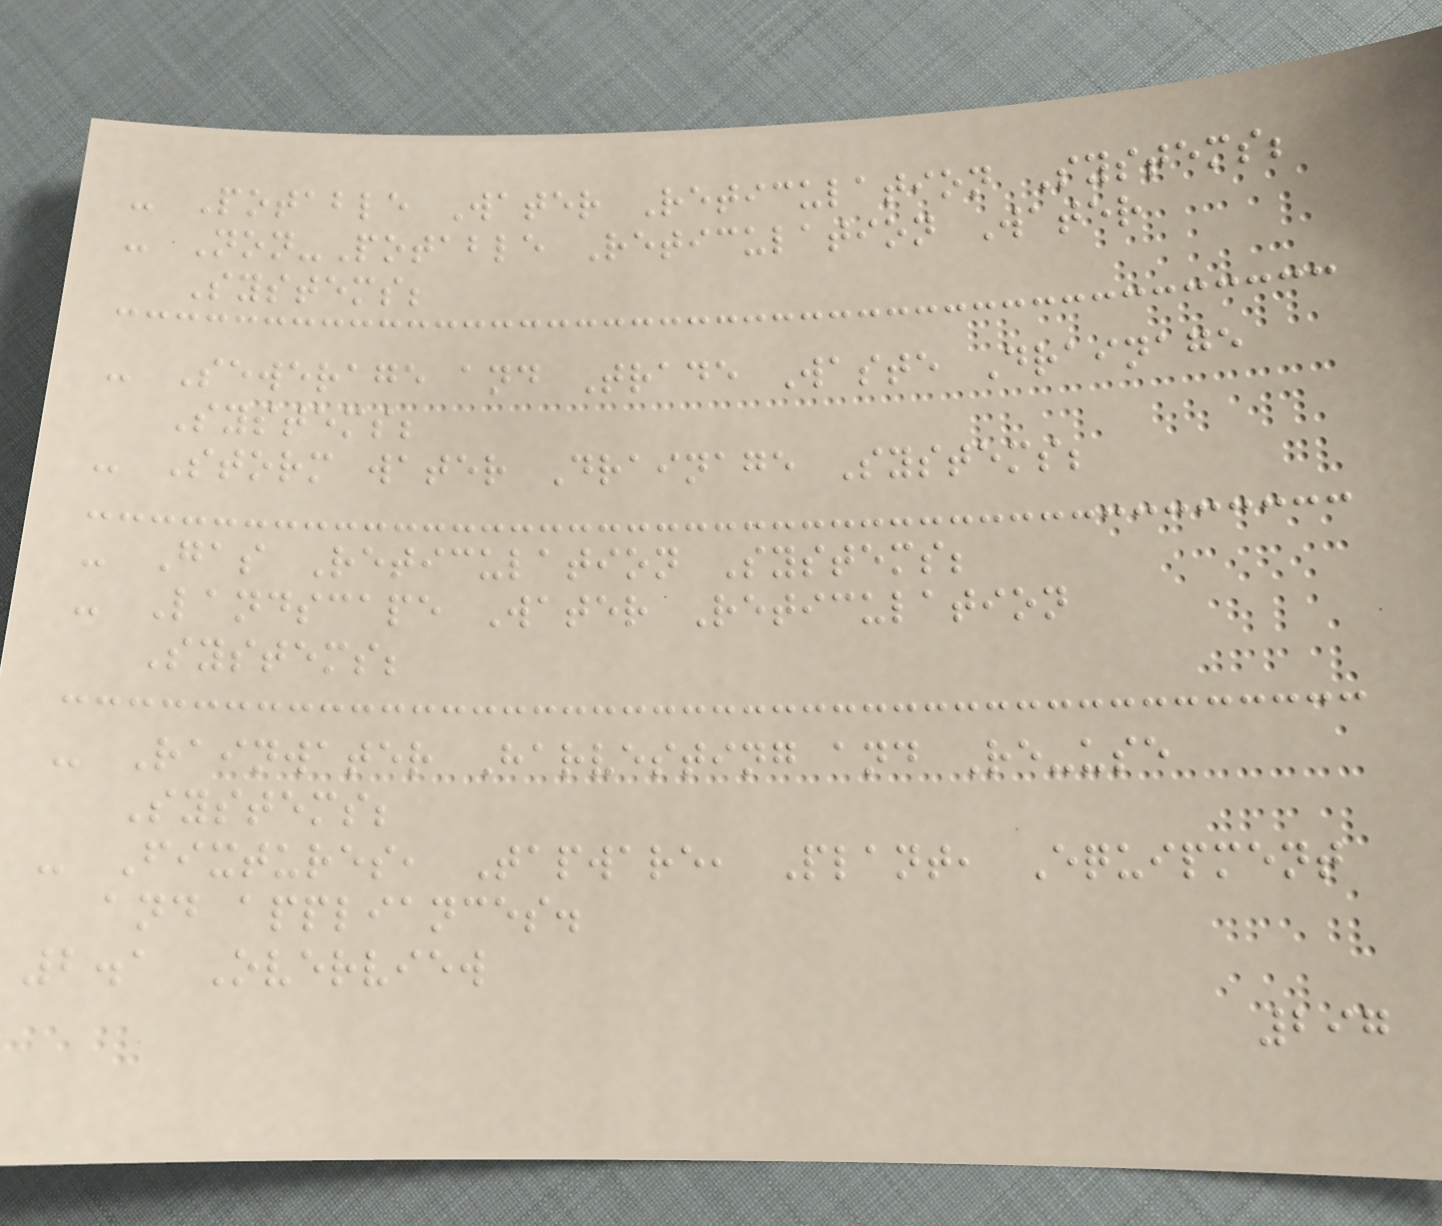- Potable Water Reticulation Systems;
- Non-Potable Reticulation Water
Systems;
- Sewerage and Trade Waste Drainage
Systems;
- Storm water Drainage Systems;
- Gas Reticulation Systems;
- Landscape Water Reticulation
Systems;
- Rainwater Harvesting and Re-use
Systems;
- Fixtures, Tapware, Plant, Equipment
and appliances.
2.1 Overview
297
